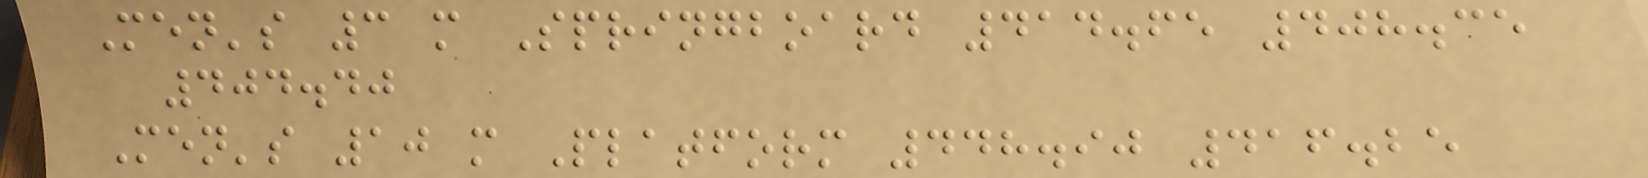Men's 3 m Springboard 414.65 408.35
404.40
Men's 10 m Platform 448.90 416.25
